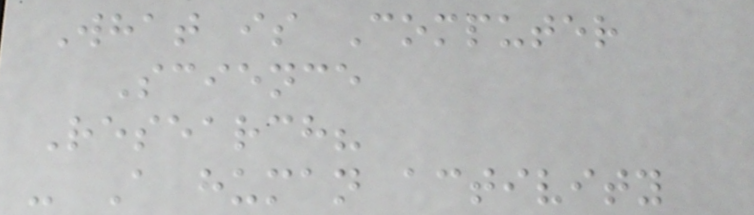What is Computer
Science
Research?
- A human activity
